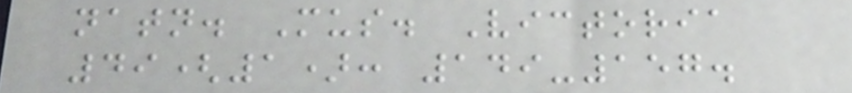natn. Mus. Victoria
49(1): 149-157.
